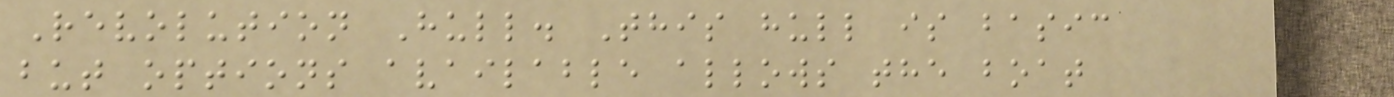Revolution Hull. This hull is basic
but options available allows the boat
